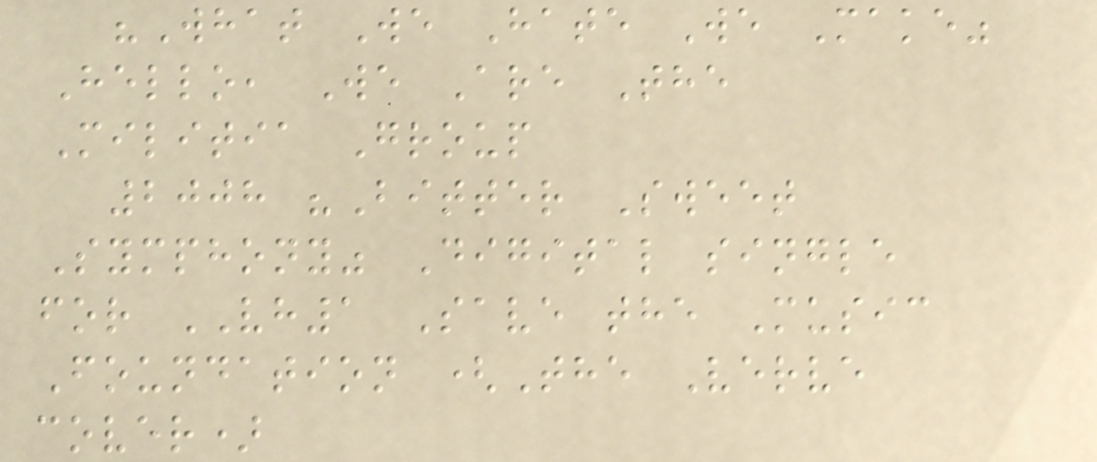"What We Hate We Make"
Hello, We Are The
Militia Group
2008 "Bitter Sweet
Symphony" Digital single
for VH1 Save the Music
Foundation (The Verve
cover)
